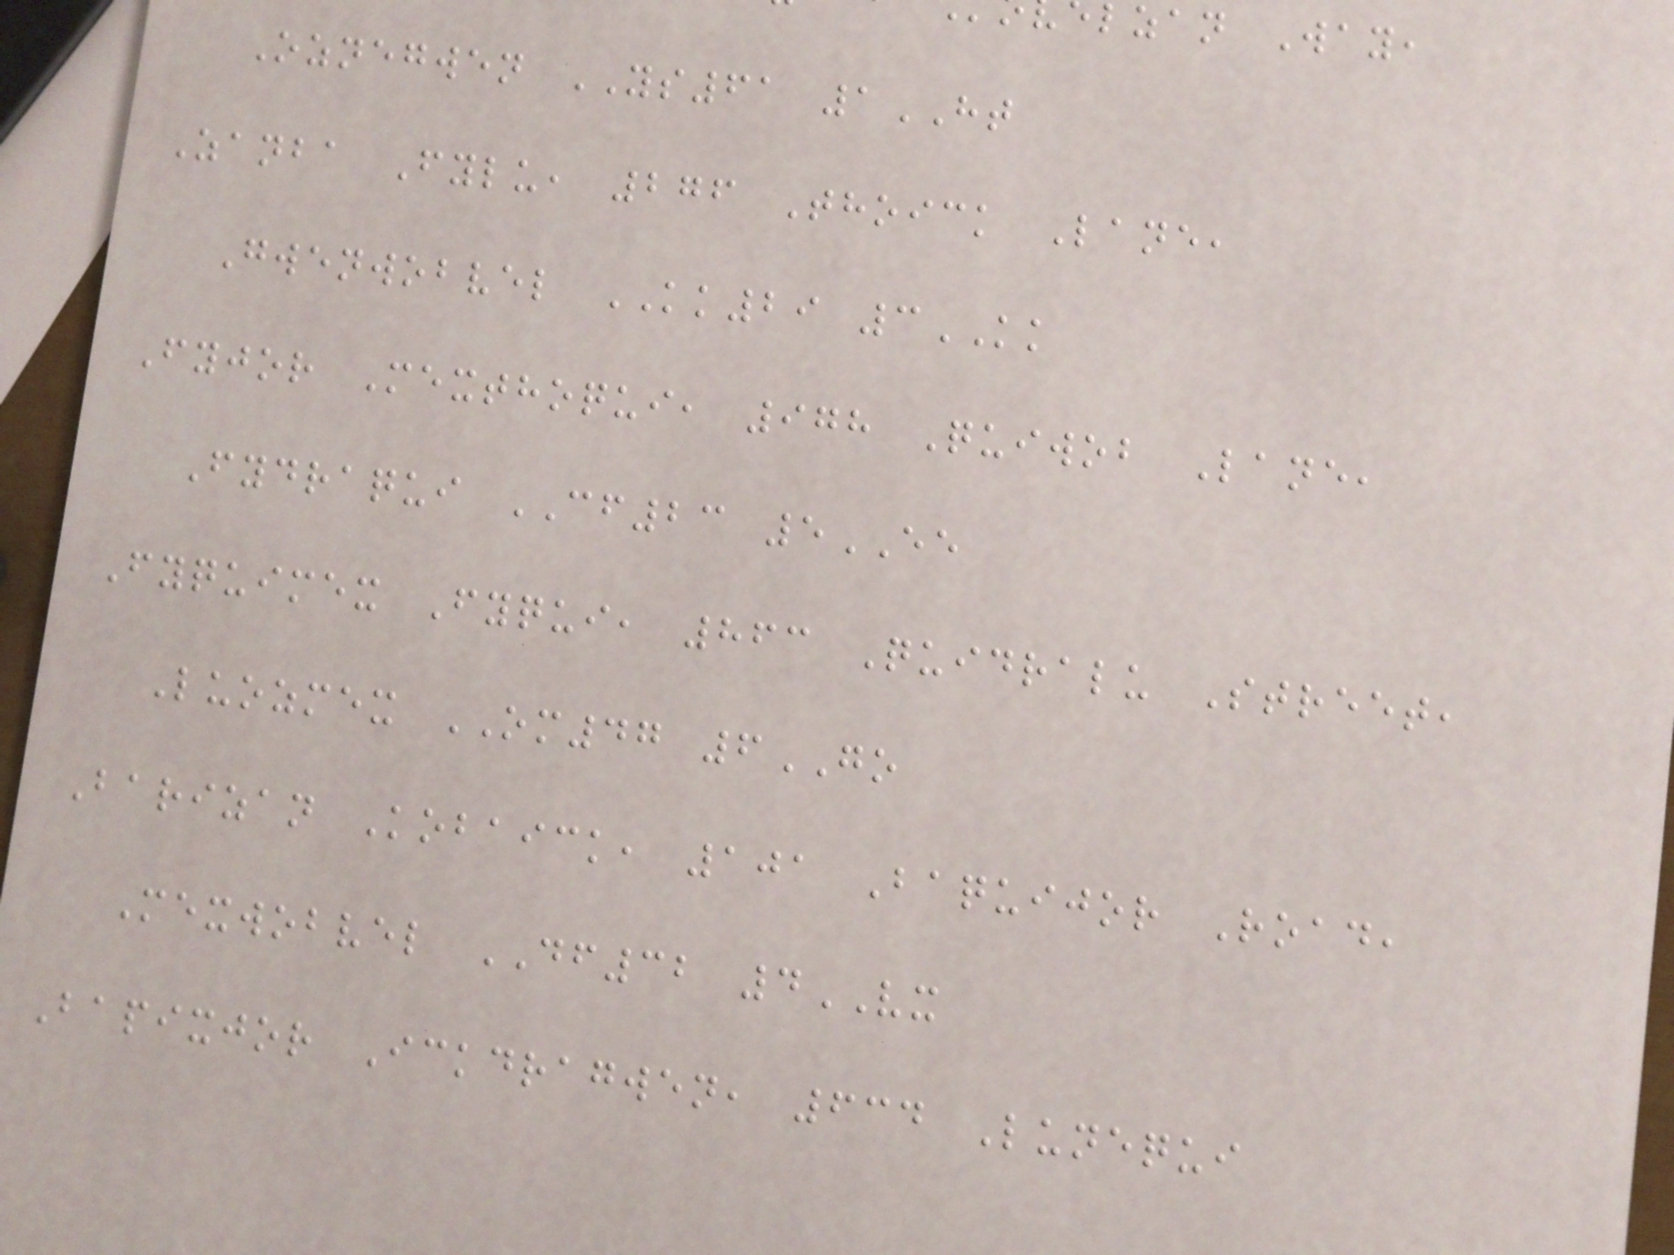lzan Way,
Oznegwen YS61 1HT
Zanba Fylu, 276 Thoick Lane,
Gwenwobvel KK29 3KK
Fyjor Mexthoqui, 978 Quiwob Lane,
Fydraqui CF23 5EE
Fyquimex Fyqui, 863 Quidralu Street,
Luozmex OM47 6GO
Barizan Kobaick, 101 Baquijor Road,
Mexwobvel DF32 4VX
Bapixjor Ickdragwen, 634 Lunequi
